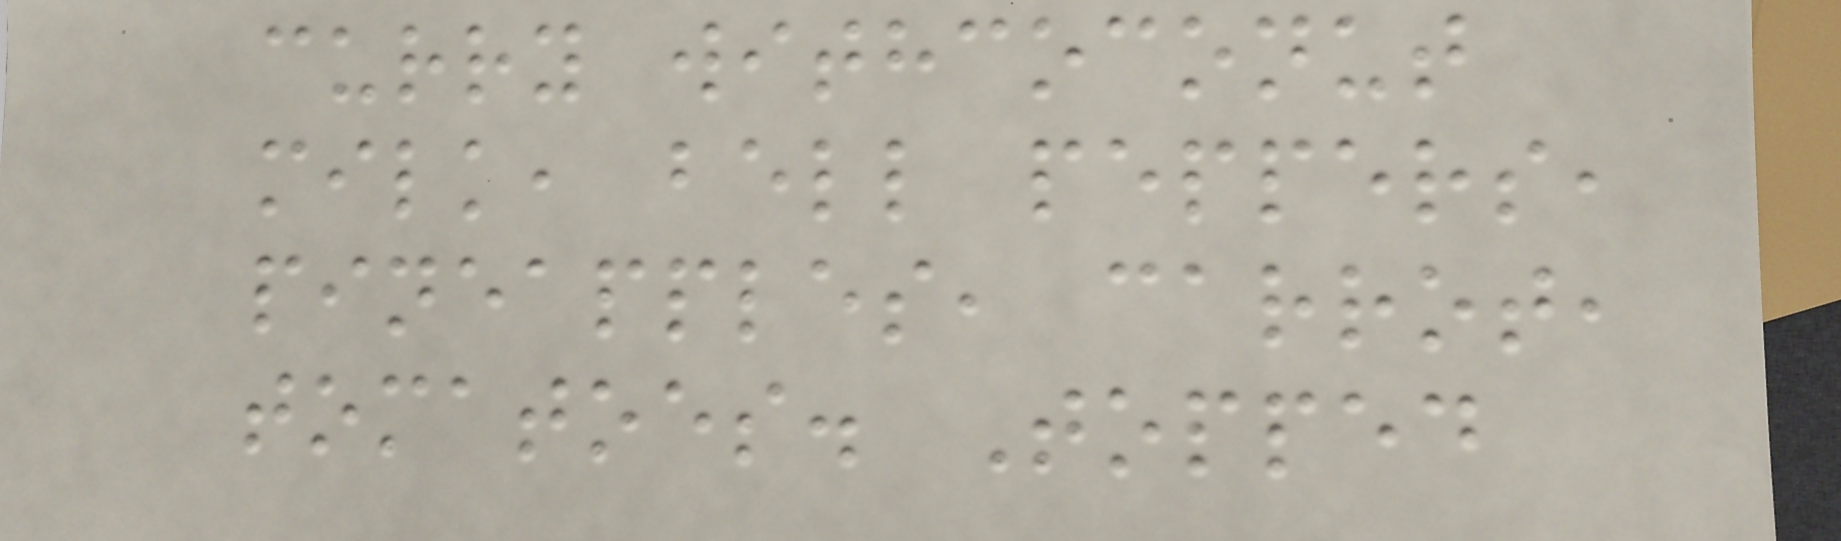curry withcoconut
milk, bell peppers,
pineapples, carrot,
tomatoes. Topped
